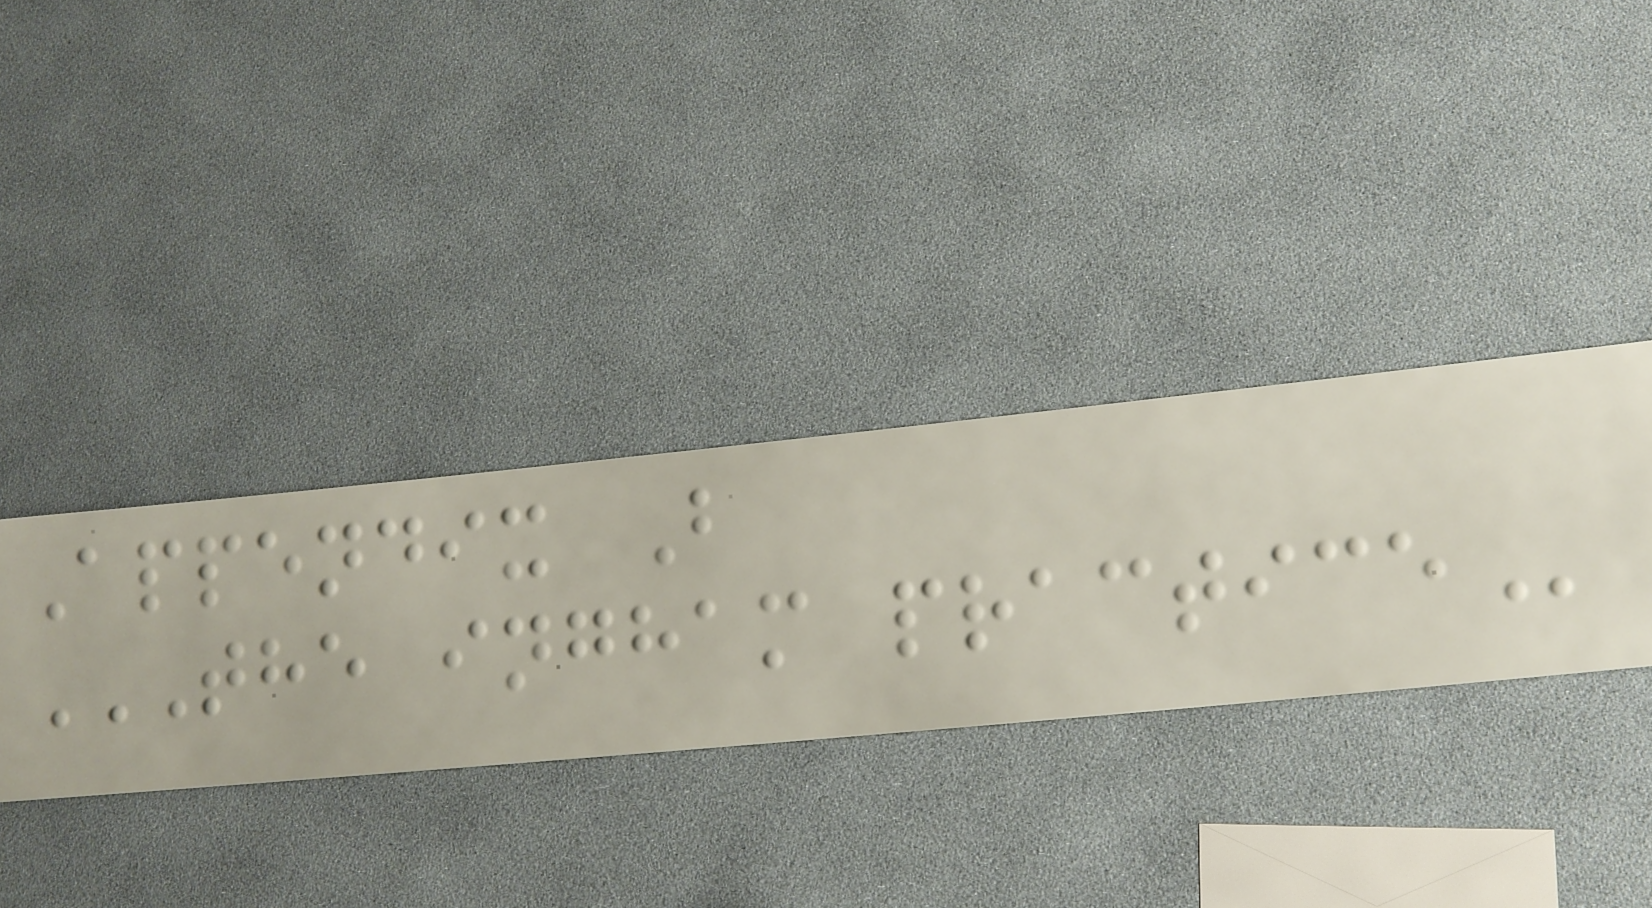Appendix B
THE INGHAM PRACTICE
